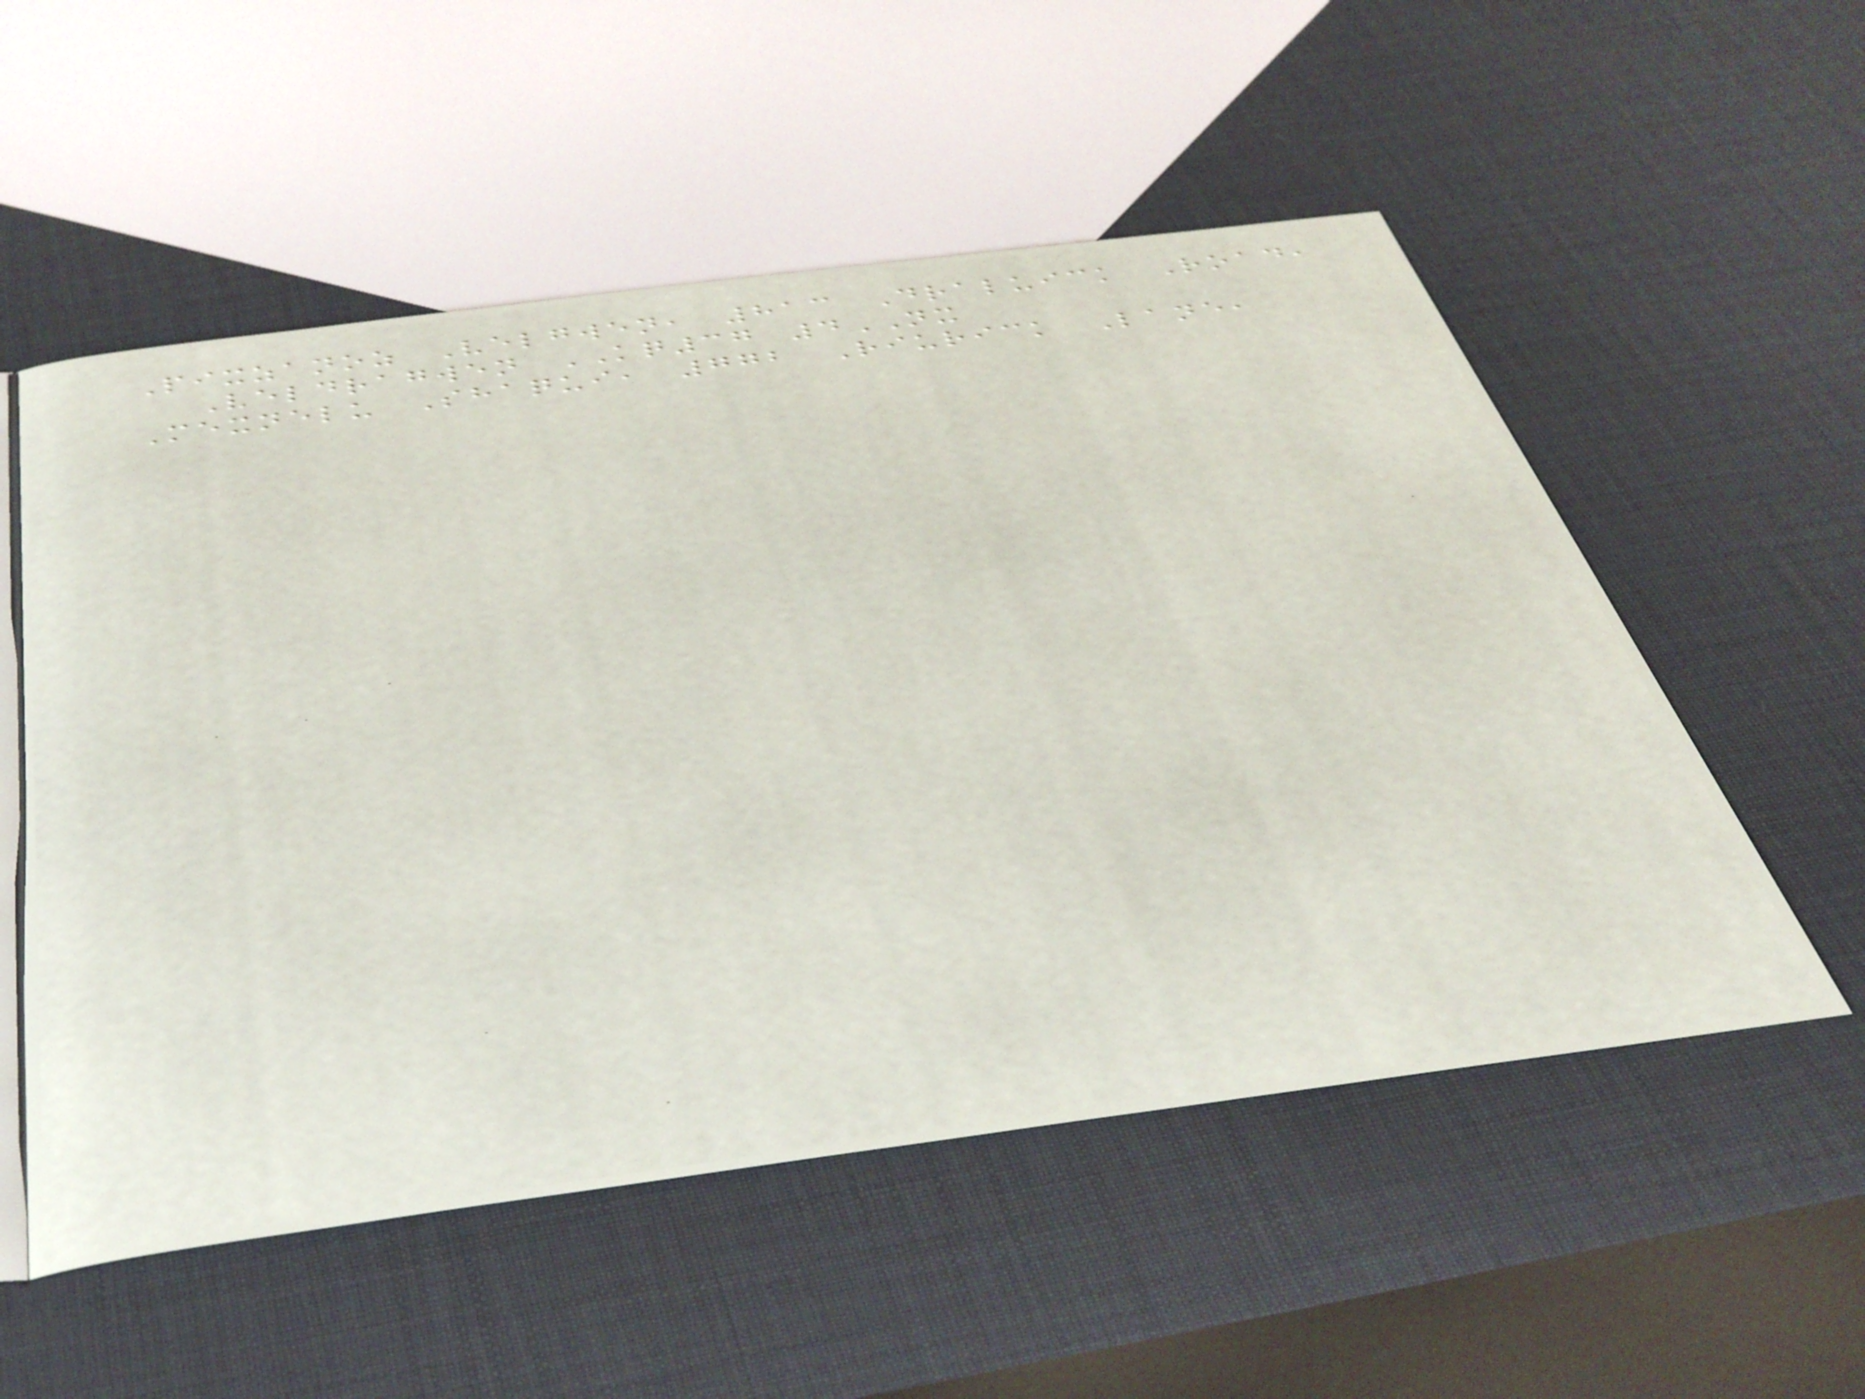Pixzanoz Velgwen, 813 Draluick Road,
Veldragwen KQ37 4NX
Mexnelu Shaqui, 772 Riurick Lane,
